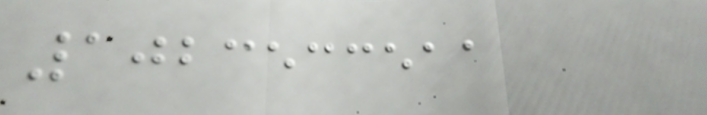1023533511
